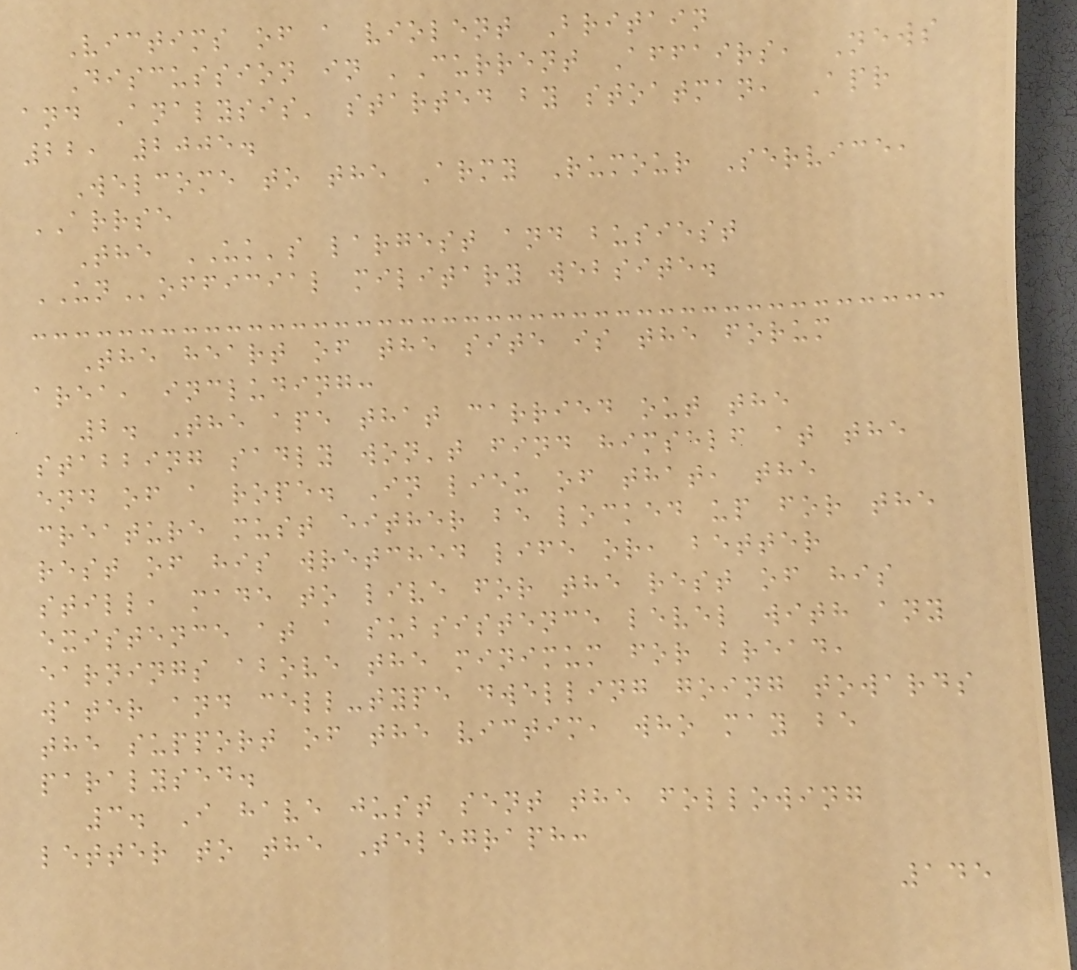Victims of a violent Britain
Discussion in 'Current Affairs, News
and Analysis' started by stoatman, Apr
22, 2005.
Welcome to the Army Rumour Service,
ARRSE
The UK's largest and busiest
UNofficial military website.
The heart of the site is the forum
area, including:
2. The ape that carried out the
stabbing sadly won't find himself at the
end of a rope. In lieu of that, the
creature must either be locked up for the
rest of his wretched life or, better
still, made to live for the rest of his
existence at a subsistence level with any
earnings above the minimum for bread,
water and cell-type dwelling going towards
the support of the victim, who may be
paralysed.
3. I have just sent the following
letter to the Telegraph:
145
